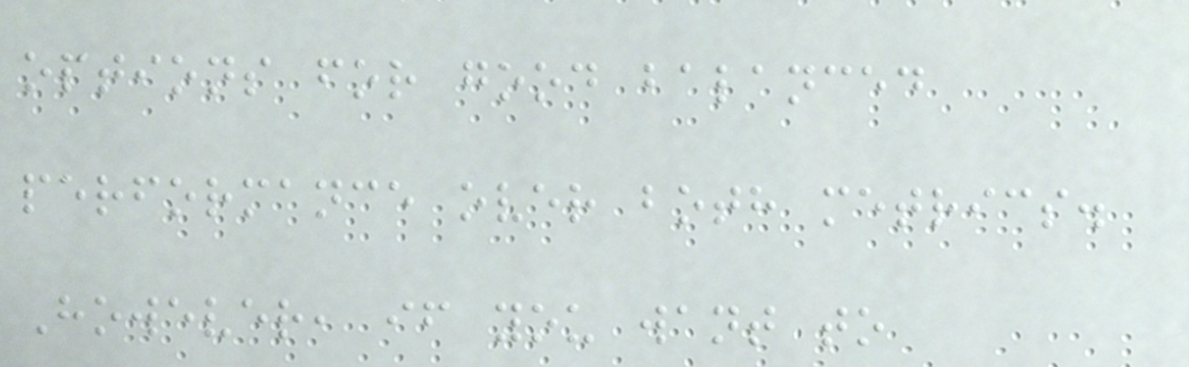options for good balanced
performance over both metrics.
However, if you want to
